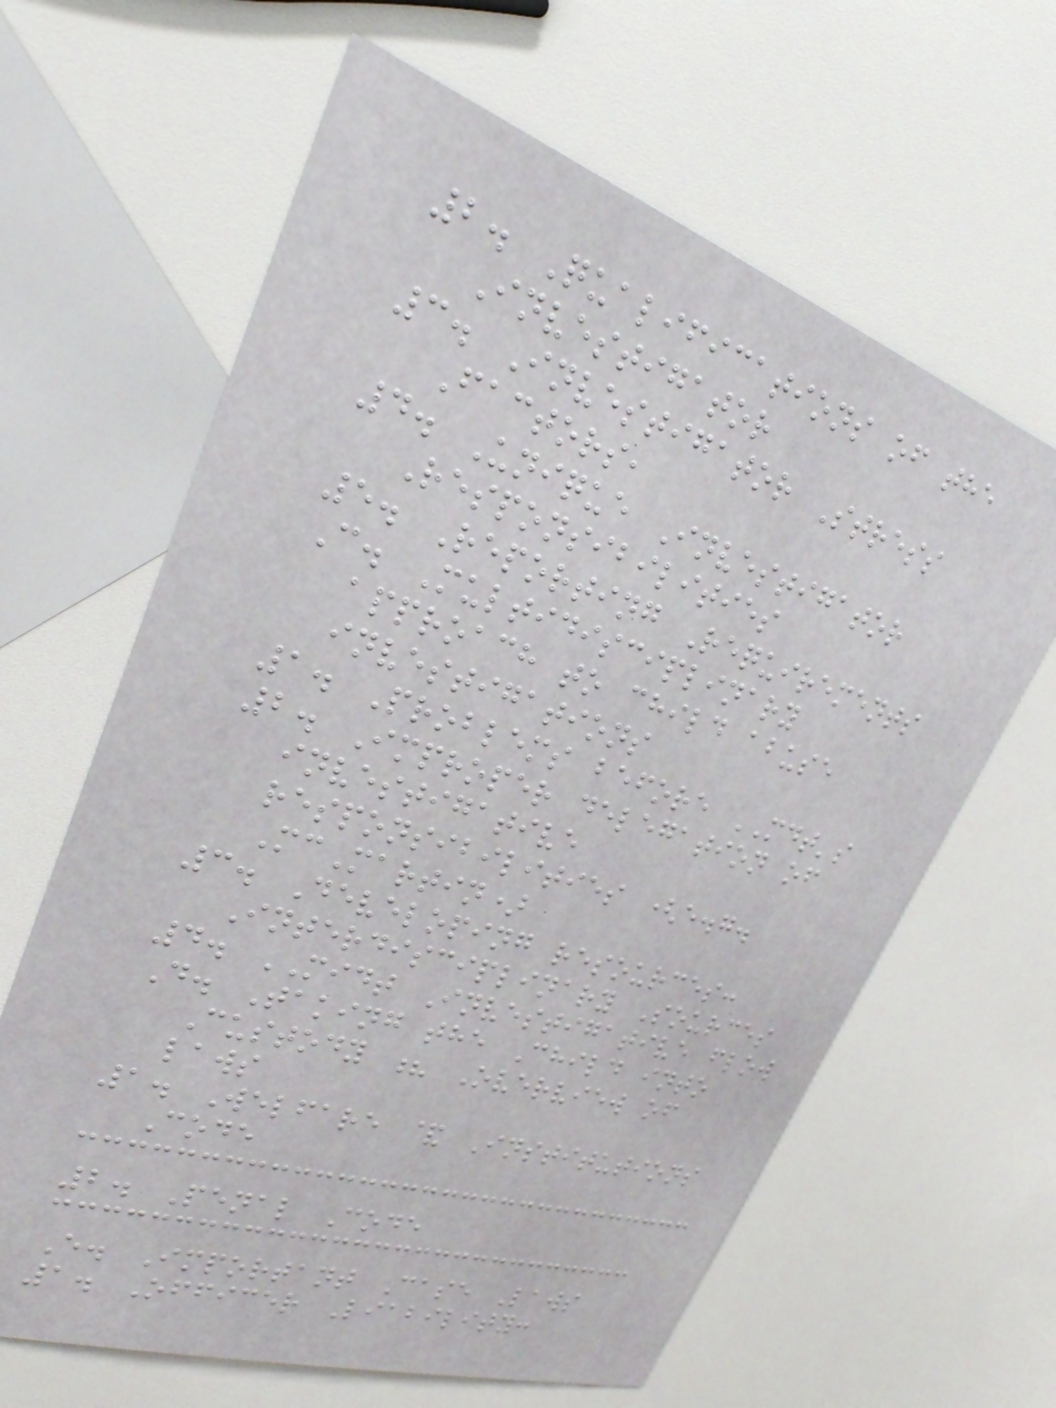2. Qualifications of the
Investigator
3. Investigator Stress
Factors,
4. Unique Investigator
Responsibilities
5. Reporting Requirements
C. Multidisciplinary
approach to child abuse
investigations
1. Problems before MDT's
2. Improper delegation of
investigative
responsibilities (e.g.
McMartin)
3. Developing resources:
Interdisciplinary Sources
4. MIDT Investigative flow
D. Taking the Child into
Custody ? Overview of
laws
1. Welfare & Institutions
Code
2. Penal Code
E. Important Case Laws
1. Officer Liability:
